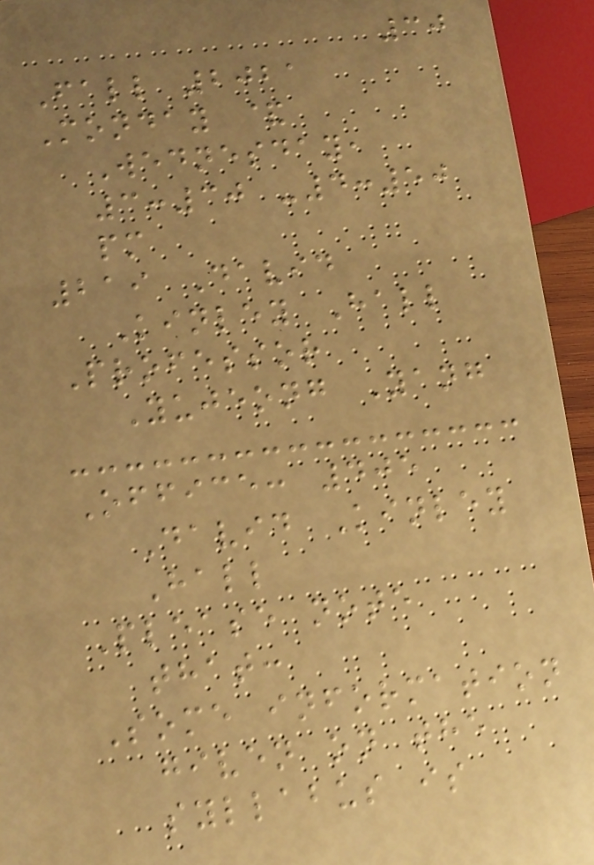30
Fall 2021
Monday &
Wednesday,
3:30 -4:50
pm
219 David
Kinley Hall
Professor
Yujeong Yang
Office: 405
David Kinley
Hall
Please note
that:
Some information
given on the
syllabus is
